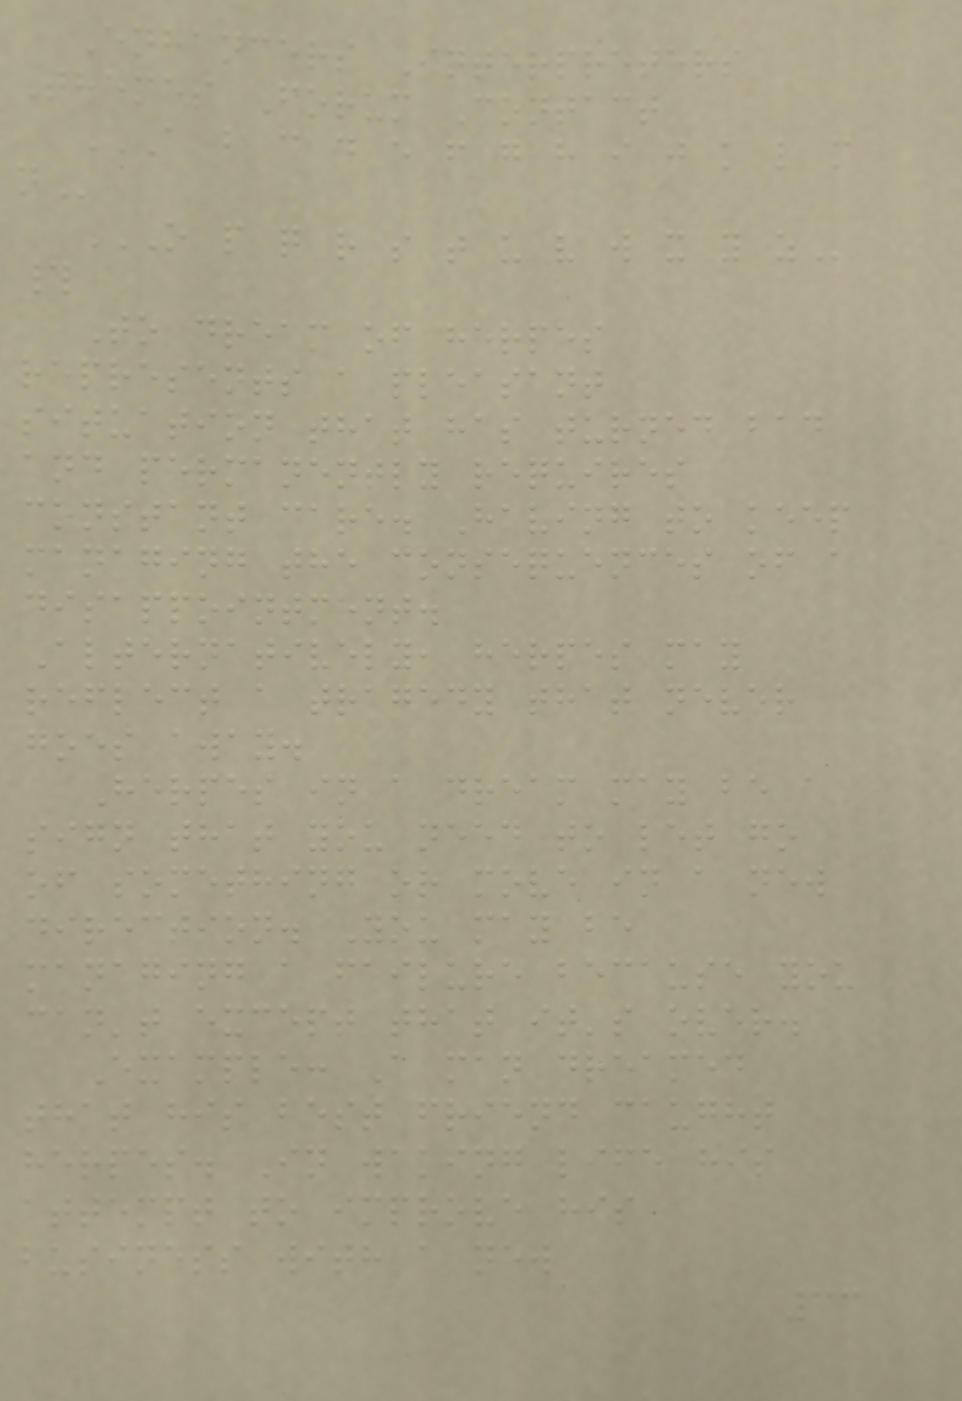Enhancers Interpreters
Themes Forum Contact
A B C D E F G H I J K L M
N
O P Q R S T U V W X Y Z
#
To dream of herpes
represents a pleasant
situation that has turned bad
and permanently requires
constant care. Having to keep
managing the consequences of a
disappointment.
Alternatively, herpes may
reflect a tragedy that never
goes away.
Herpes in a dream may be a
sign that you need to let go
of something or move in a new
direction. You may be
managing a failure because you
can't except that it's over.
Example: A man dreamed
that his best friend caught
herpes. In waking life his
attempt to improve his
business with a new
33
